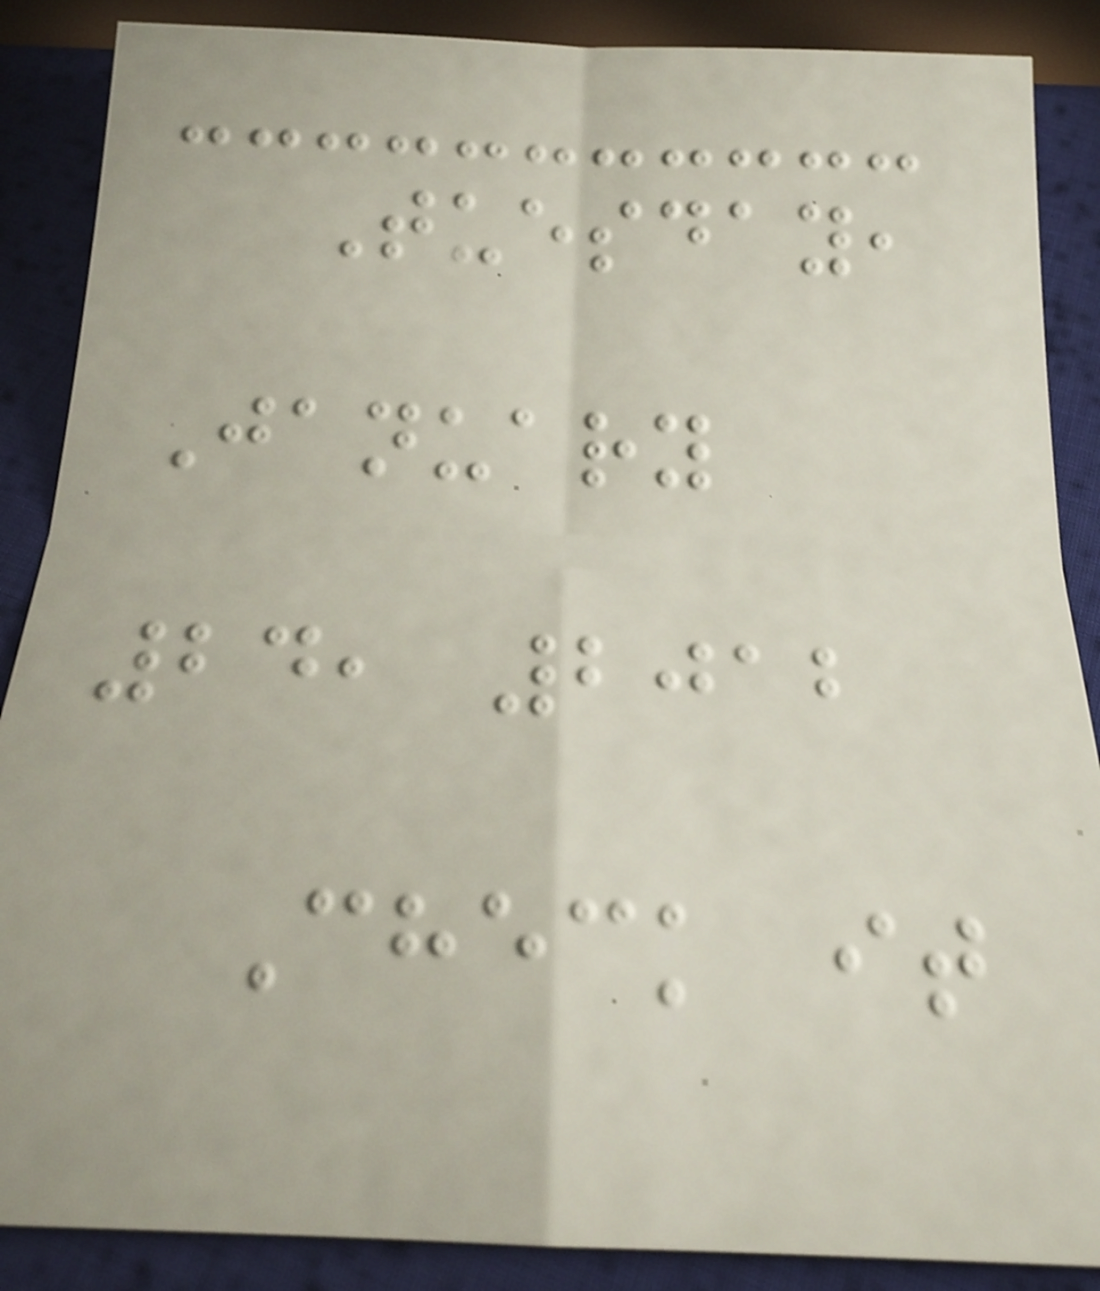Tuesday,
January
24, 2012
Check it
